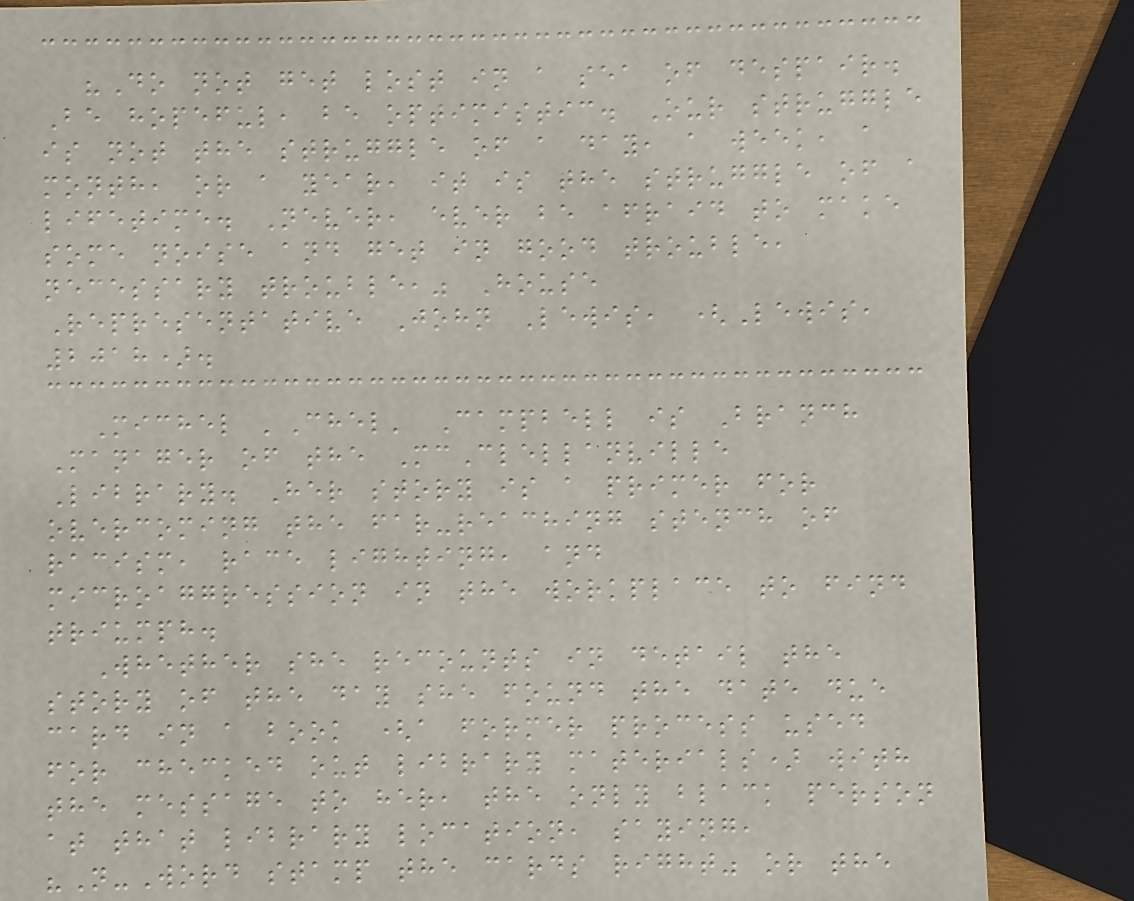"Do not get lost in a sea of despair.
Be hopeful, be optimistic. Our struggle
is not the struggle of a day, a week, a
month, or a year, it is the struggle of a
lifetime. Never, ever be afraid to make
some noise and get in good trouble,
necessary trouble," House
Representative John Lewis, (Lewis,
2018).
Michel 'Chel' Campbell is Branch
Manager of the McClellanville
Library. Her story is a primer for
overcoming the far-reaching stench of
racism, race lighting, and
microaggression in the workplace to find
triumph.
Whether she recounts in detail the
story of the day she found the date due
card in a book (a former process used
for checked out library materials) with
the message to her, the only black person
at that library location, saying,
"N-Word stamp the cards right" or the
